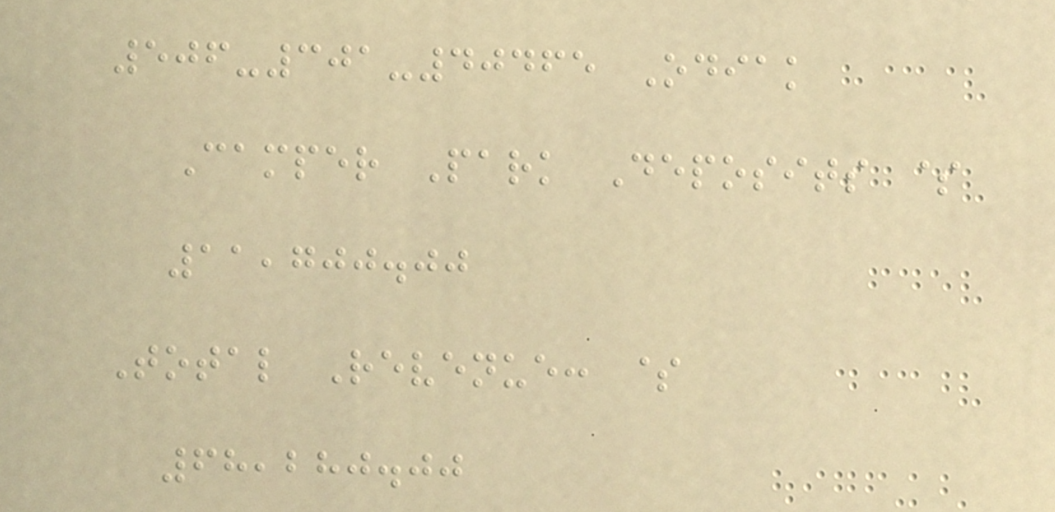506-301-40465 Odiak
Camper Park Deposits $
11,700.00
Total Revenue: $
68,280.00
